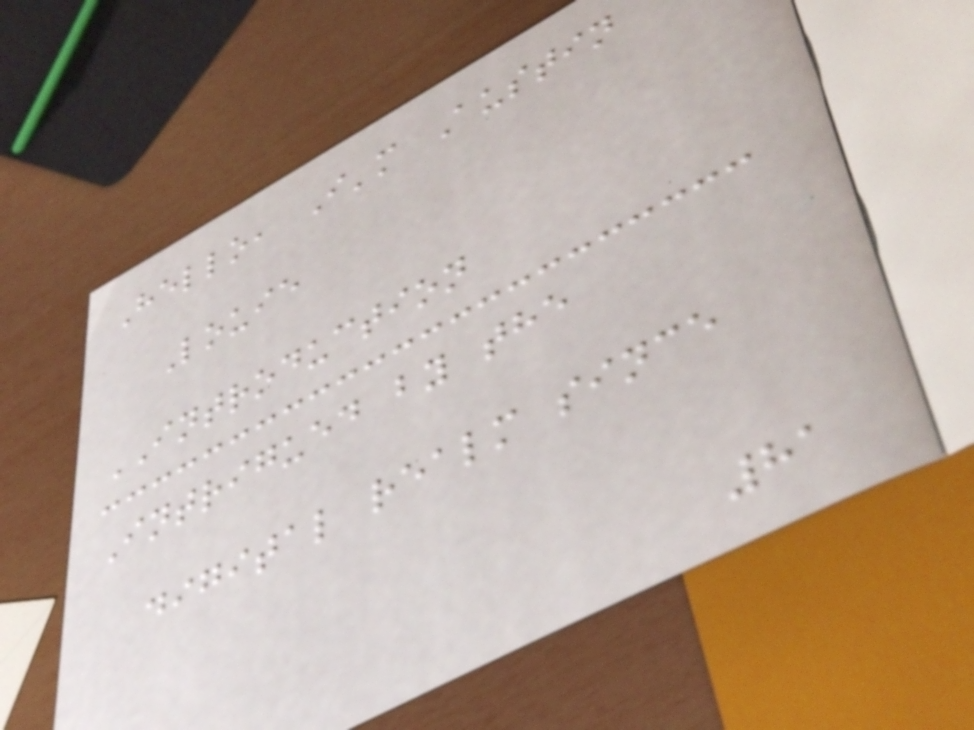Hello, I'm Austin
Louie
INTRODUCTION
Intrigued by the
digital realm since
81
